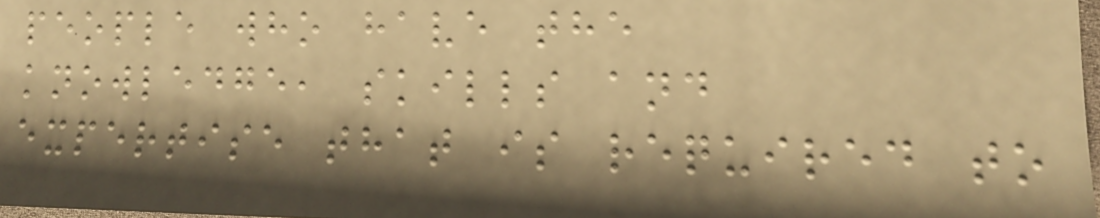people who have the
knowledge, skills and
expertise that is required to
